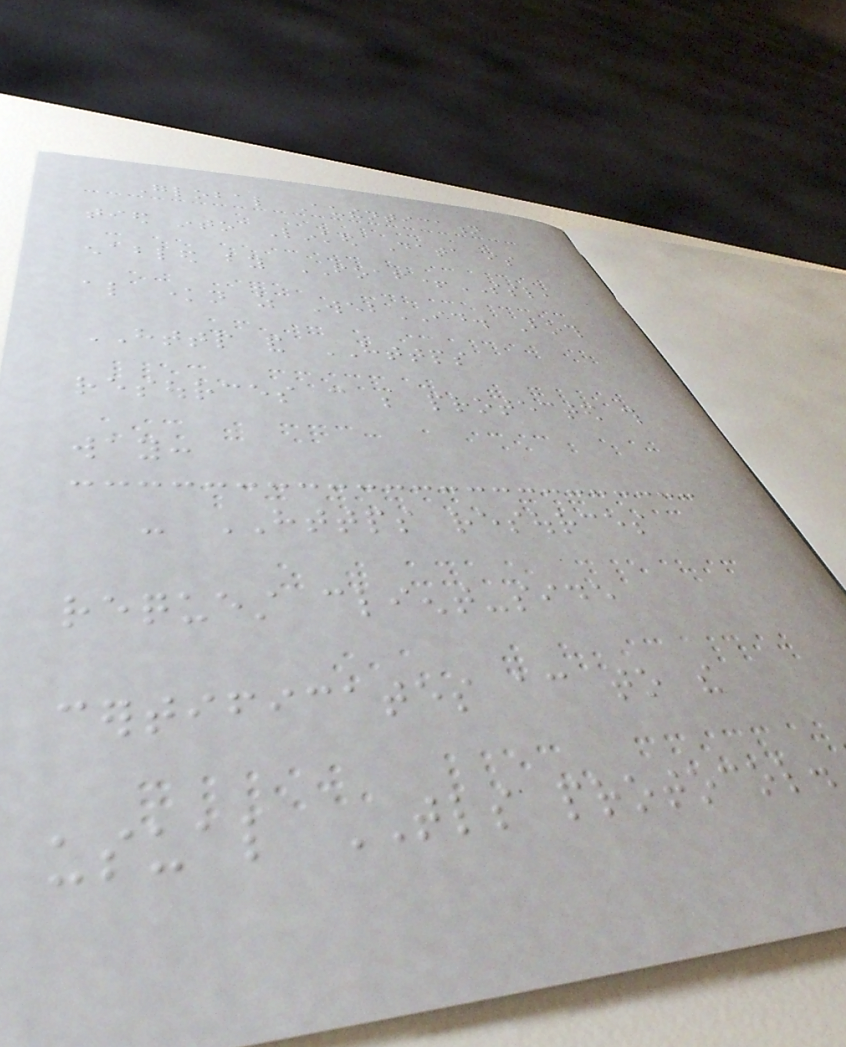Global Authentication
tied into Linked Data is
enabled by FOAF+SSL,
also known as WebID. Both
HTTP and HTTPS
resources can be protected this
way:
- HTTPS resources
request client-side
certificates according to the
usual TLS protocol.
